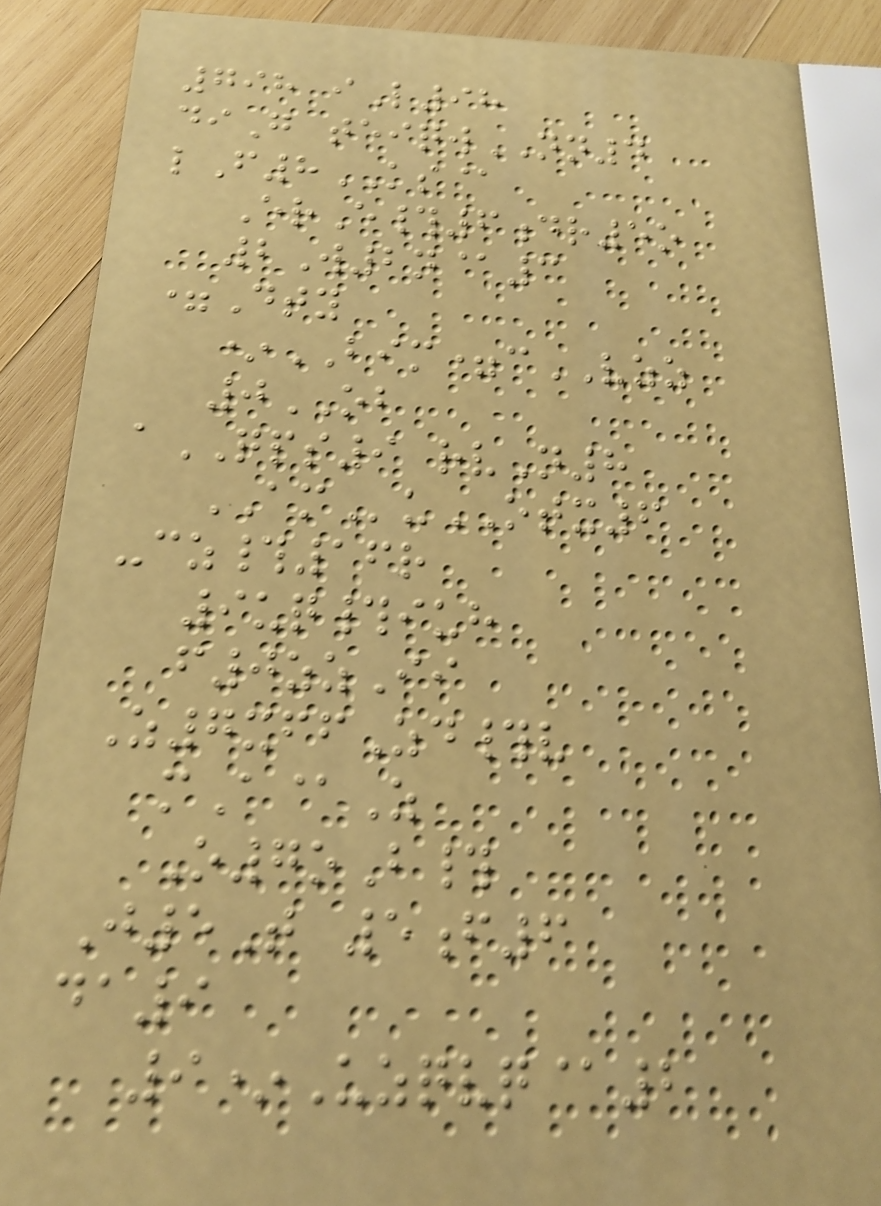798 iL98
diG teiqwNN4
lF8KS@
ErE#6dr5o
2W2n@3
=Dty
*BIM=cVZZ
0OB
aQPS9 rvN8
AMuOTX6
-cz#16r
9uq#iuh
f0zzIi
Z7xffZd#v
mA@Z
O7oB#
J5T 5f6
da9
9*Uzqvq@2
